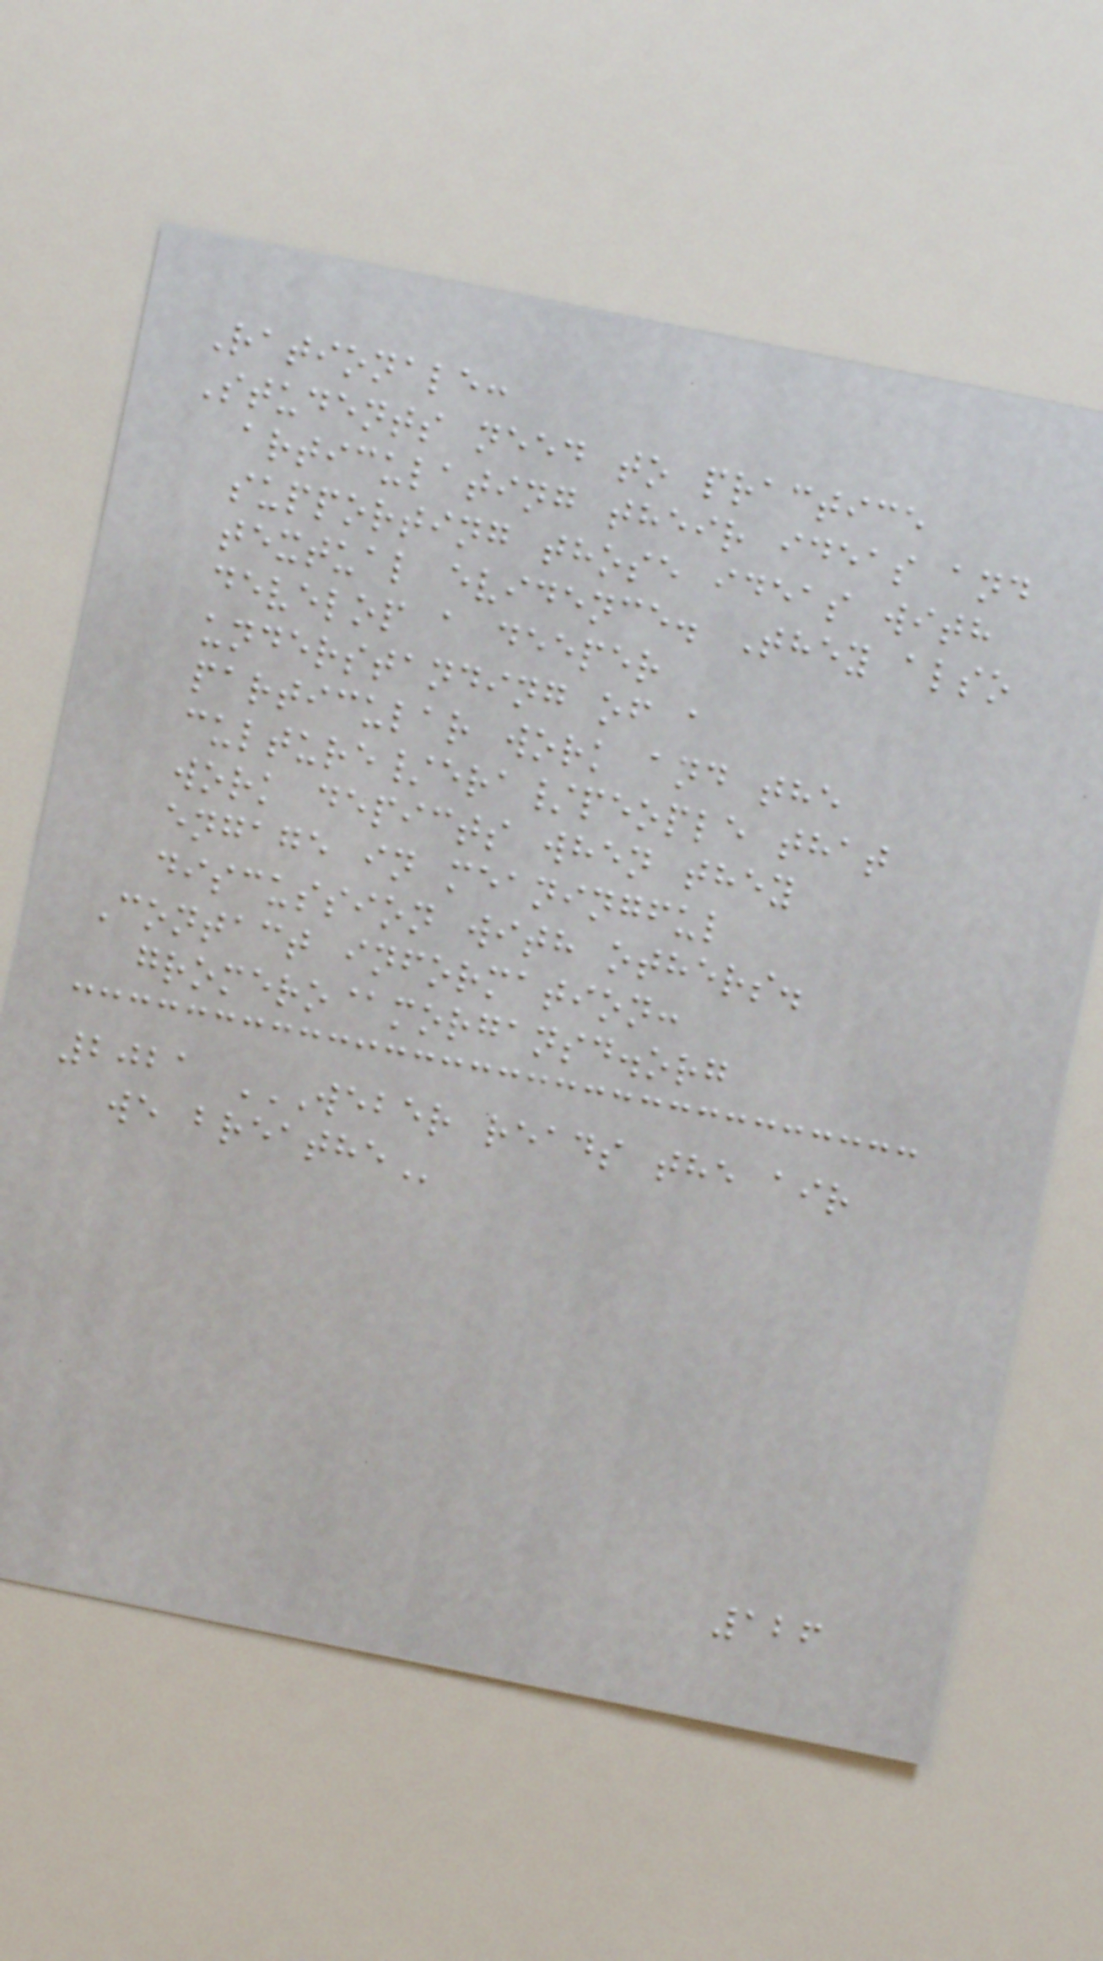Rationale:
Students need to practice
articulating their ideas and
supporting those ideas with
textual evidence. They also
develop a deeper
understanding of a
particular work and the
culture/era/people that
work depicts when they
engage in meaningful
discussion with others.
Contact information:
gromero@morgansd.org
2021 WEBER READS THE AIR
WE BREATHE
126
